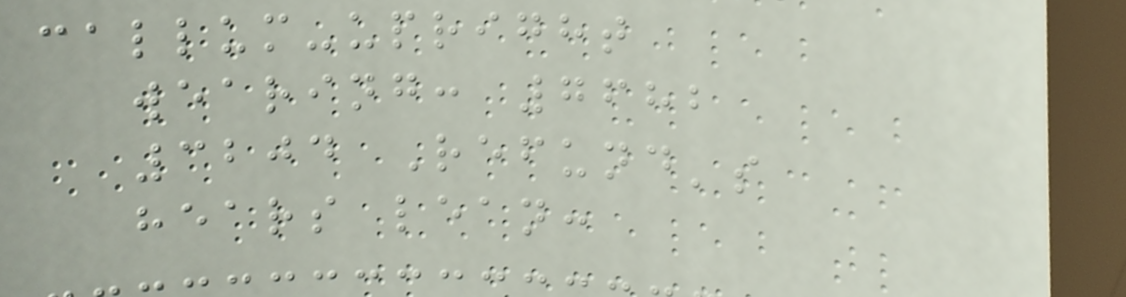callum-upright
wearing: 7682
3204 Refund's
hears lean:
